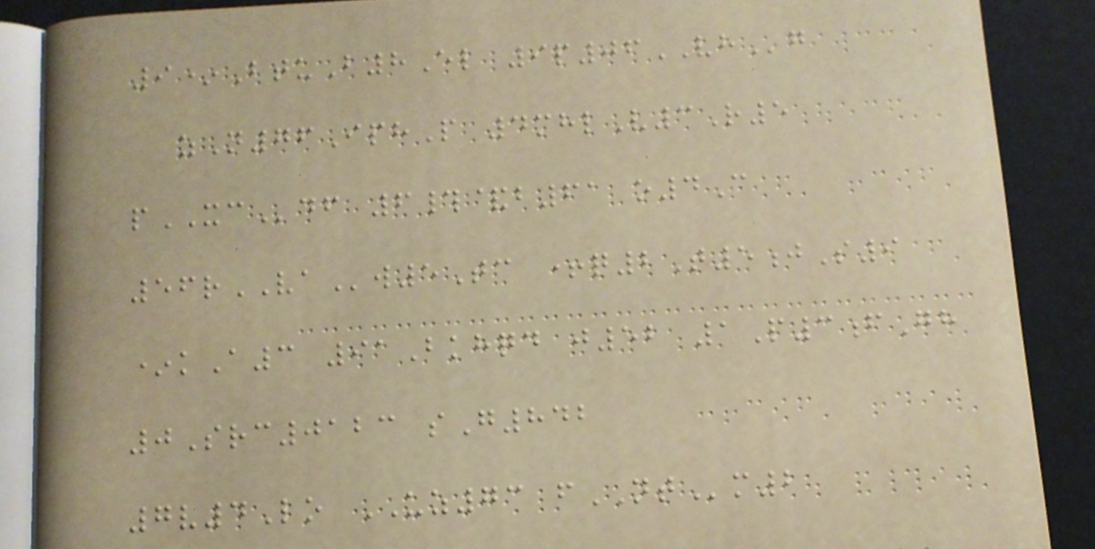9*BtuB8El 9p06VHg
zN76IphP 4mhlV3R5
pXCdf 6#&b61 o4C
56rVAw5Tc +q2T5jS9
*kA3 91Bkhqd j52 1P3fGh
0Src0123 sG842
7v4Lo UZ73 fNTm2
